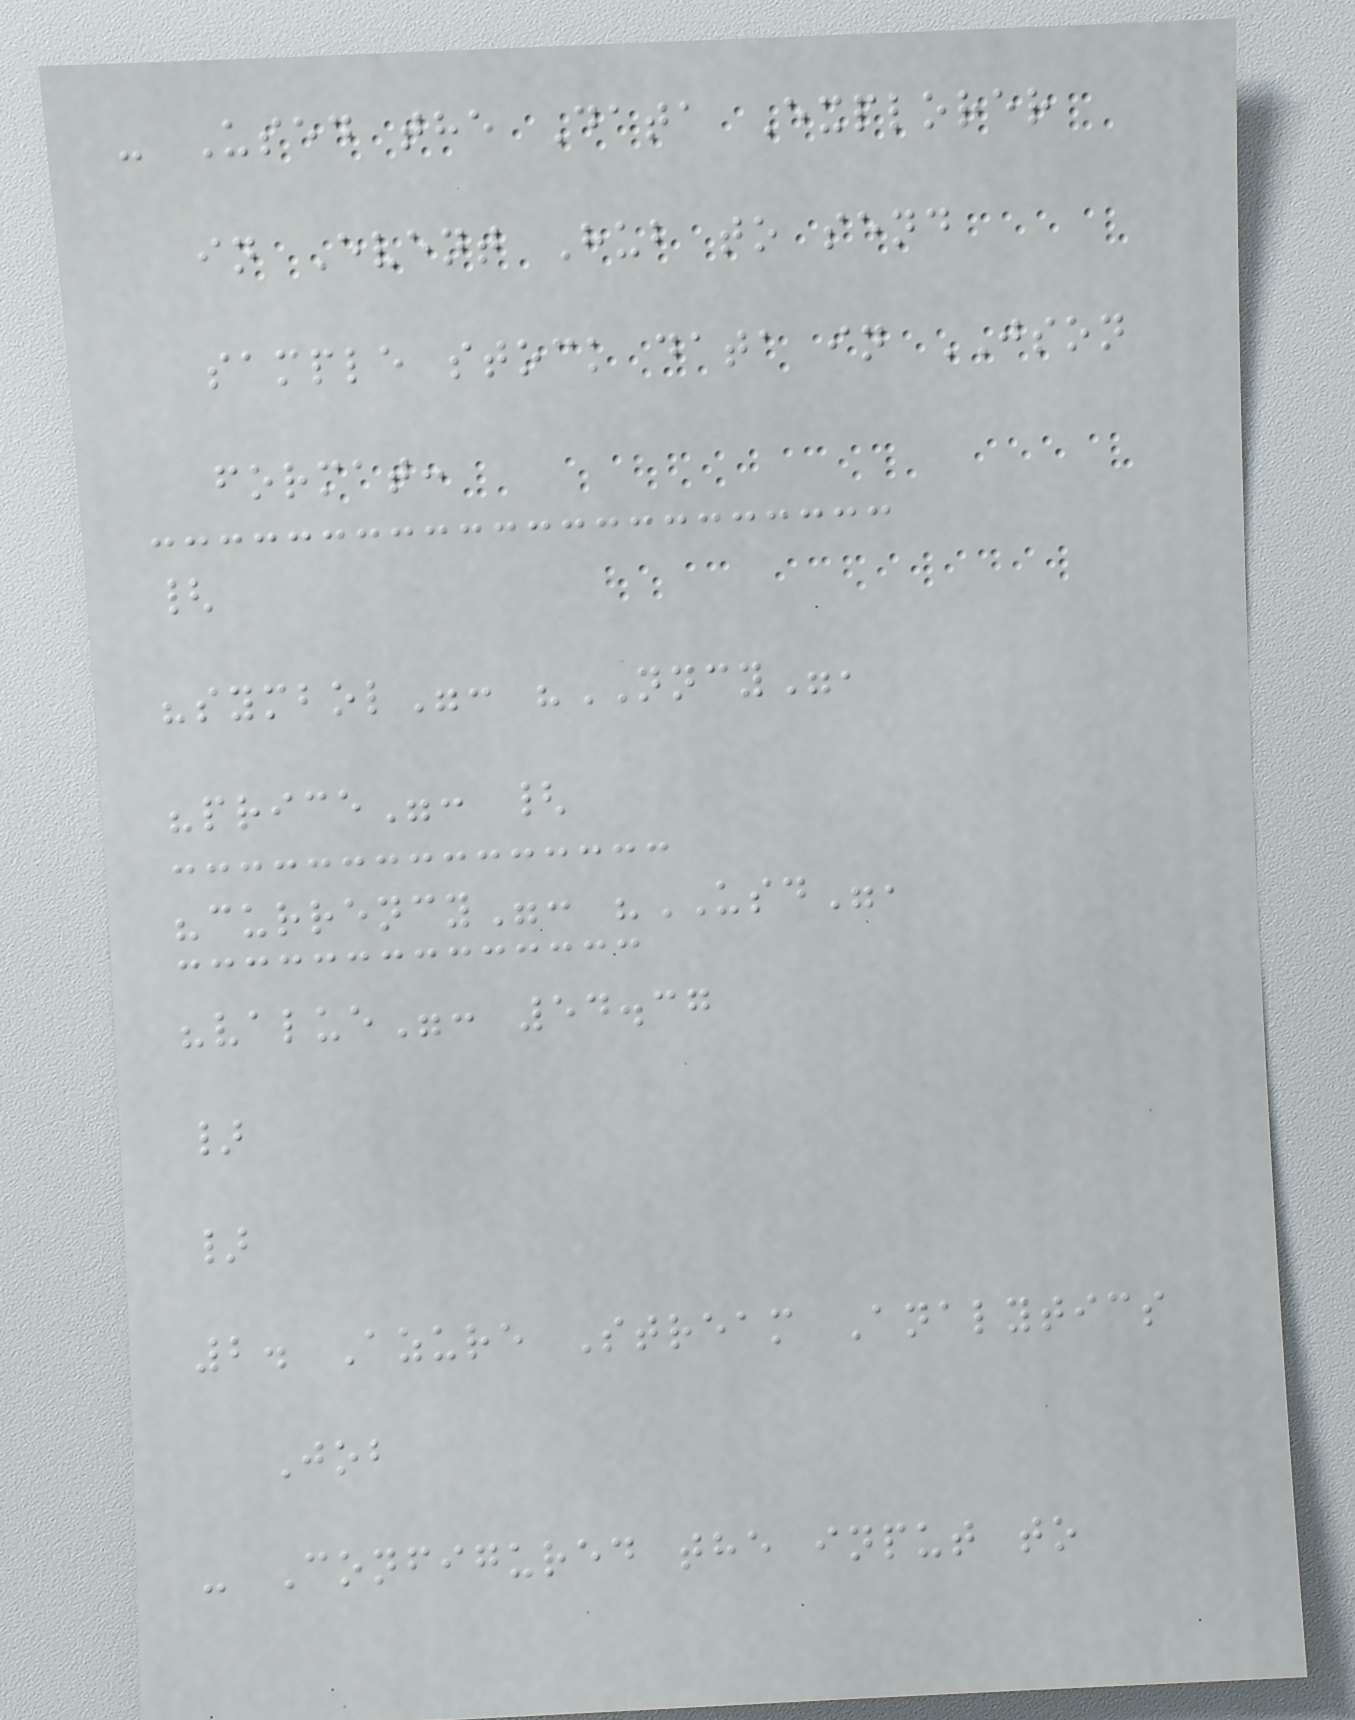- Used the Data Explorer
in Event Hub to send
sample stock data in JSON
format:
{
"symbol": "NNCY",
"price": {
"currency": "USD",
"value": 54.37
}
}
2. Azure Stream Analytics
Job
- Configured the input to
